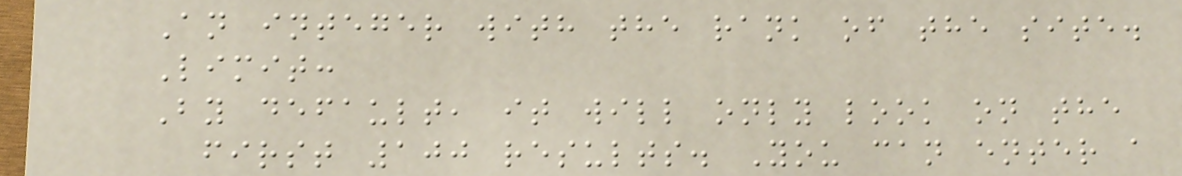An integer with the rank of the site.
Limit:
By default, it will only look on the
first 100 results. You can enter a
